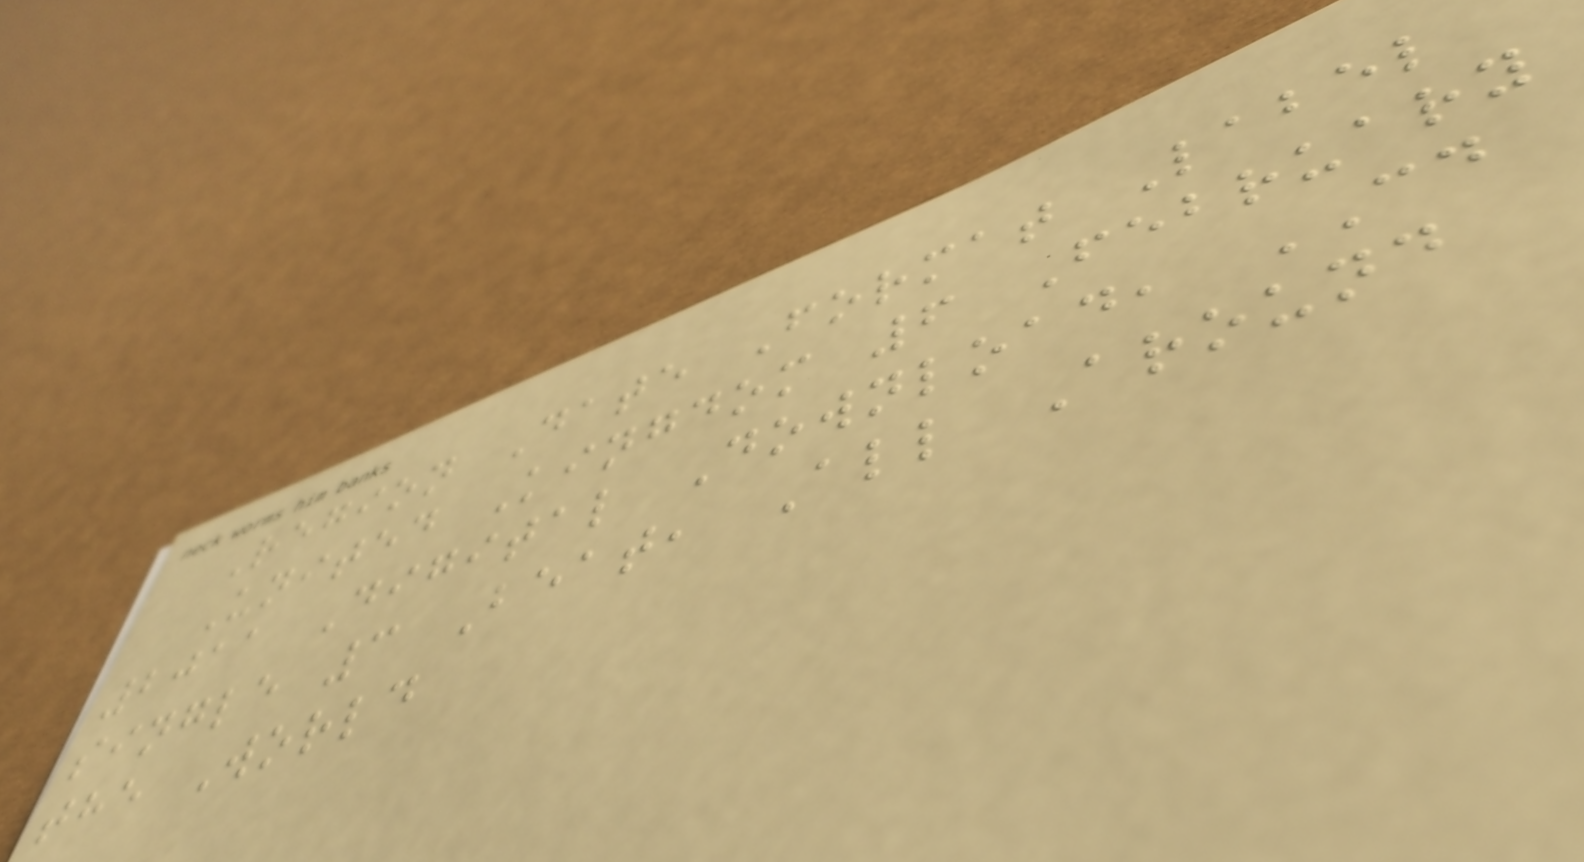Region Date Format Label
United Kingdom 6 February
2011 Digital Download, CD
single 3 Beat, All Around
the World
